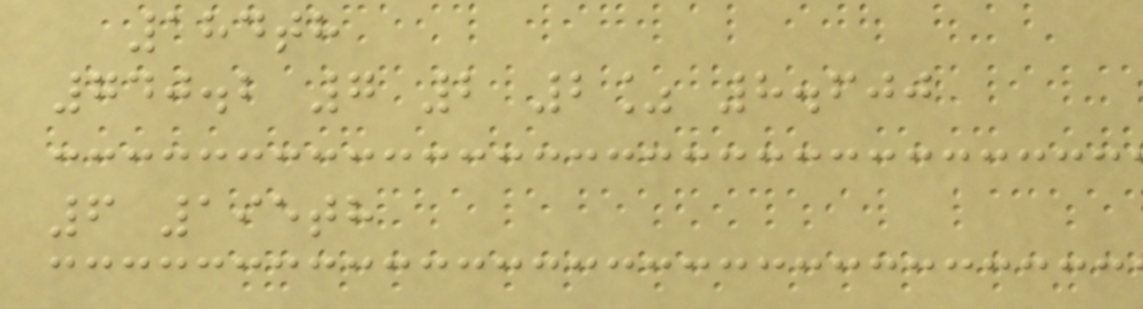184th
740.2 7 2 2% 8.600
6 195th
